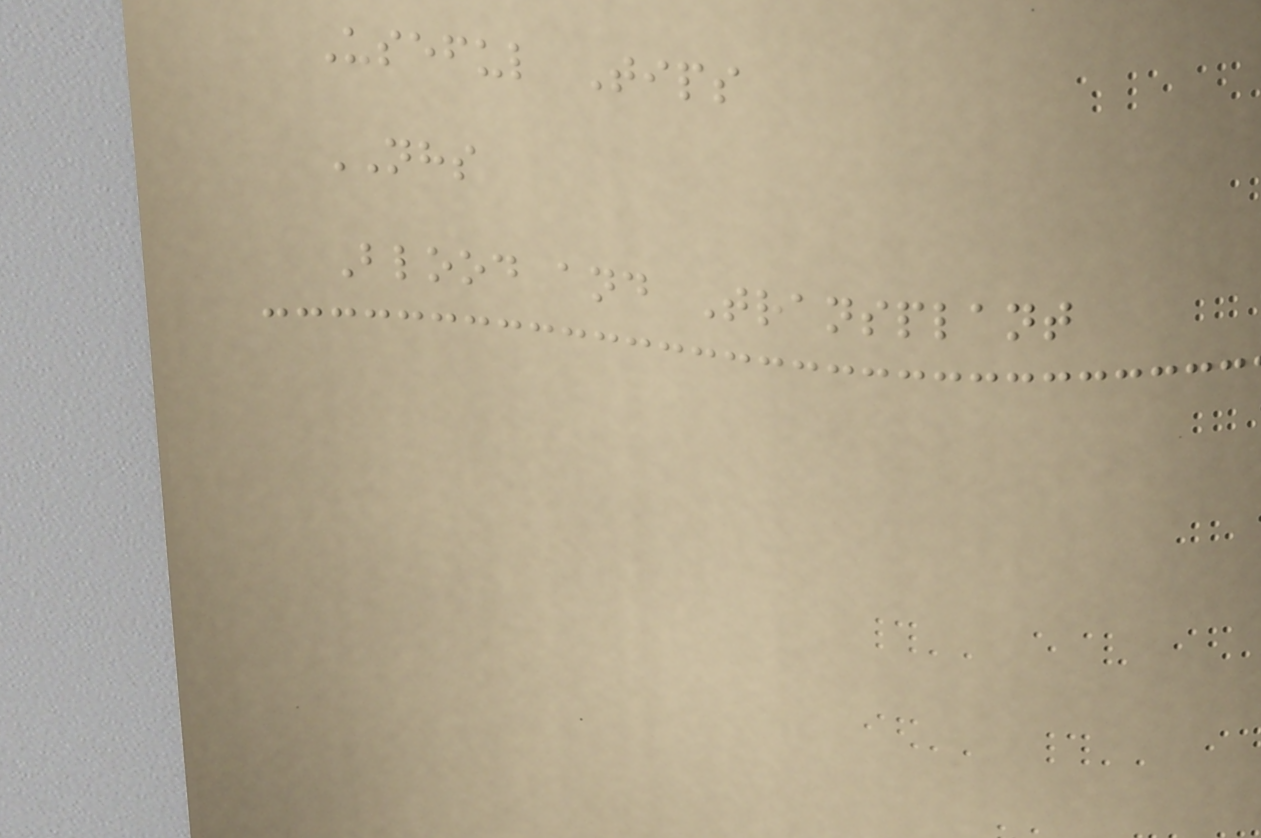Useful Tips
NHS
Blood and Transplant
